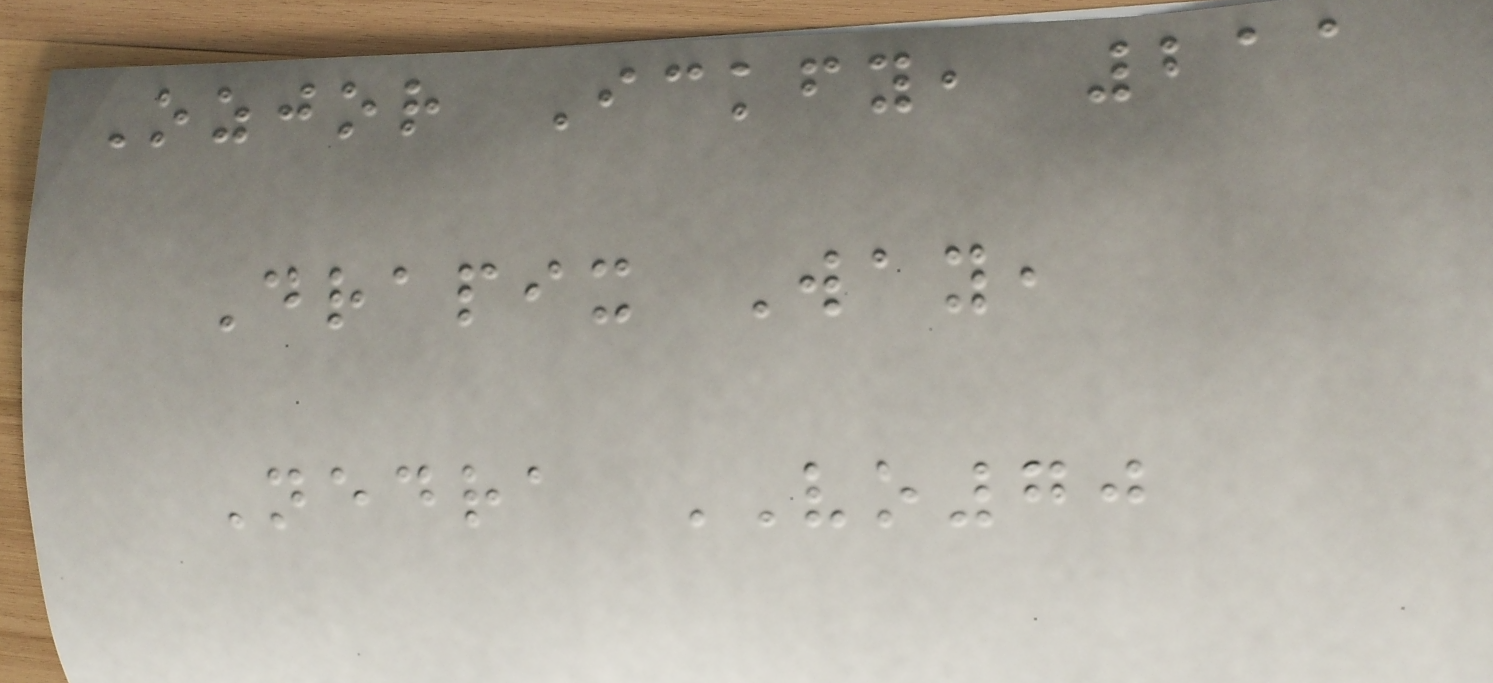Ozjor Ickfy, 211
Drapix Way,
Nedra VO70
